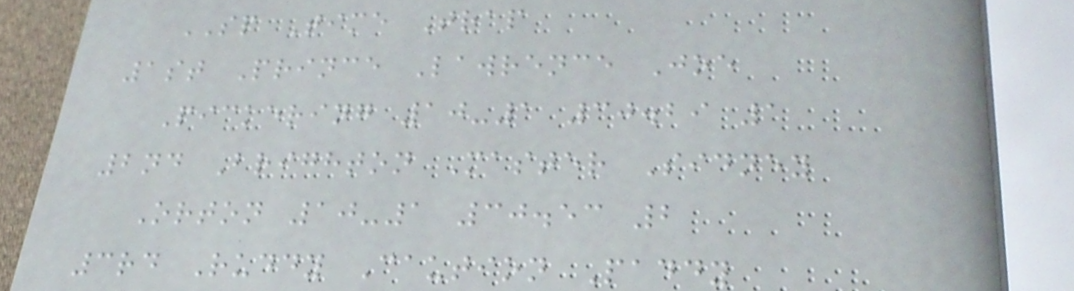SP Time Trap
1st Prince Lawrence Joe
Pickering 10-1 30.29 1
2nd Brighton Master Sidney
Orton 10-1 30.53 2
3rd Ruddy Caution Paddy
